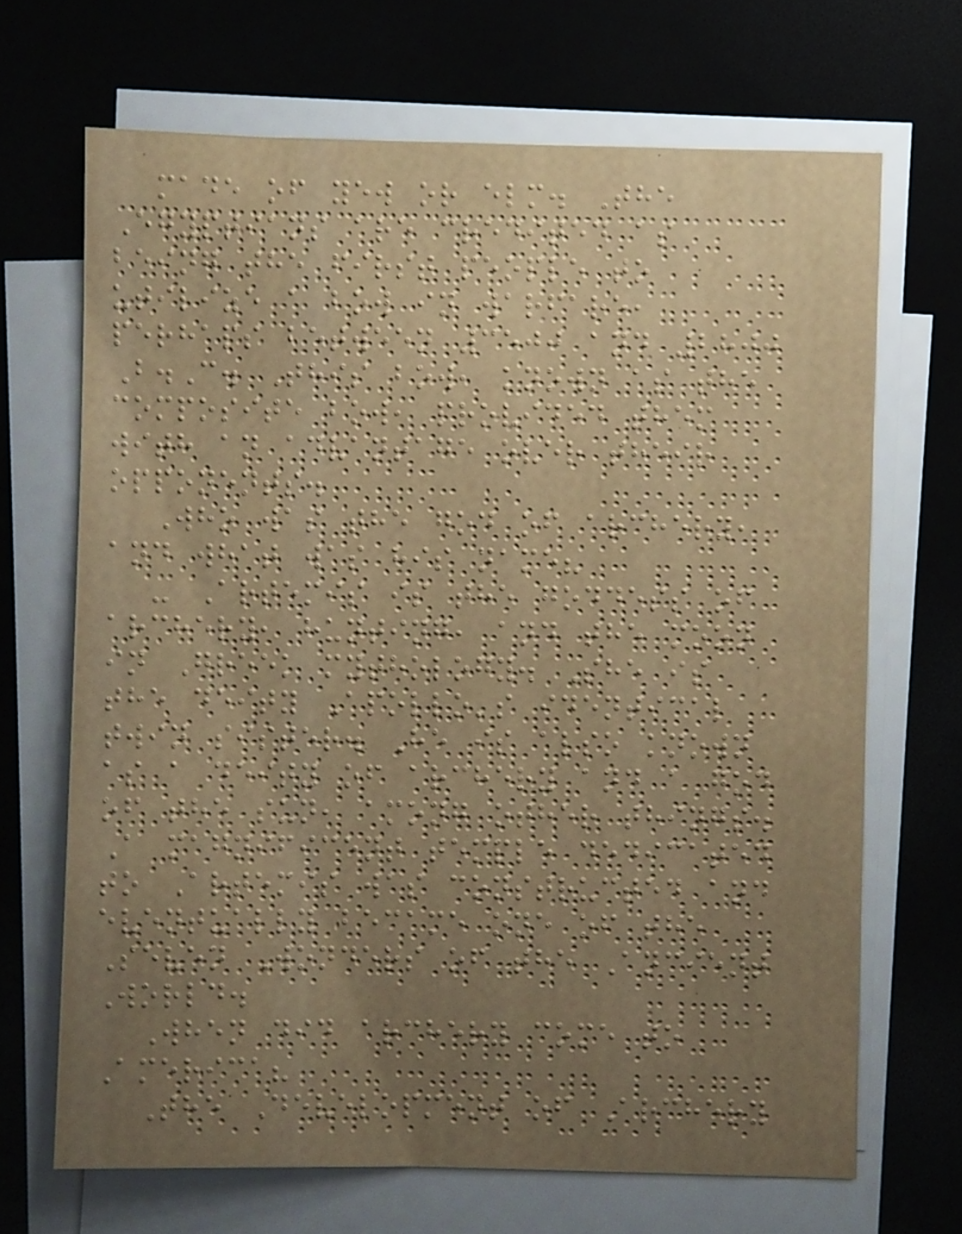made of yew or elm. The
Egyptians are credited as
being the first people to
utilize a bow in warfare,
perhaps between 3500 and 2800
B.C. This bow, known as the
composite bow, provided them
with an advantage over their
opponents.
Who was the god of archery,
and what was his name?
- Artemis is the goddess of
archery, hunting, and the moon
in Greek mythology. She is
the deity Apollo's identical
twin sister. He is also known
as a deity of archery and a god
of the sun, among other things.
A magnificent temple dedicated
to Artemis was constructed and
eventually became one of the
Seven Wonders of the Ancient
World.
When did archery come to
America?
The Development of Archery
